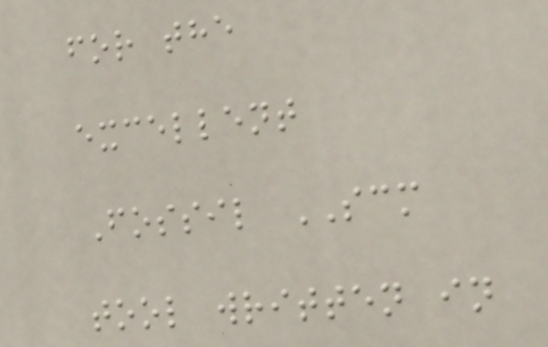for the
excellent
Fossil SCM
tool written in
